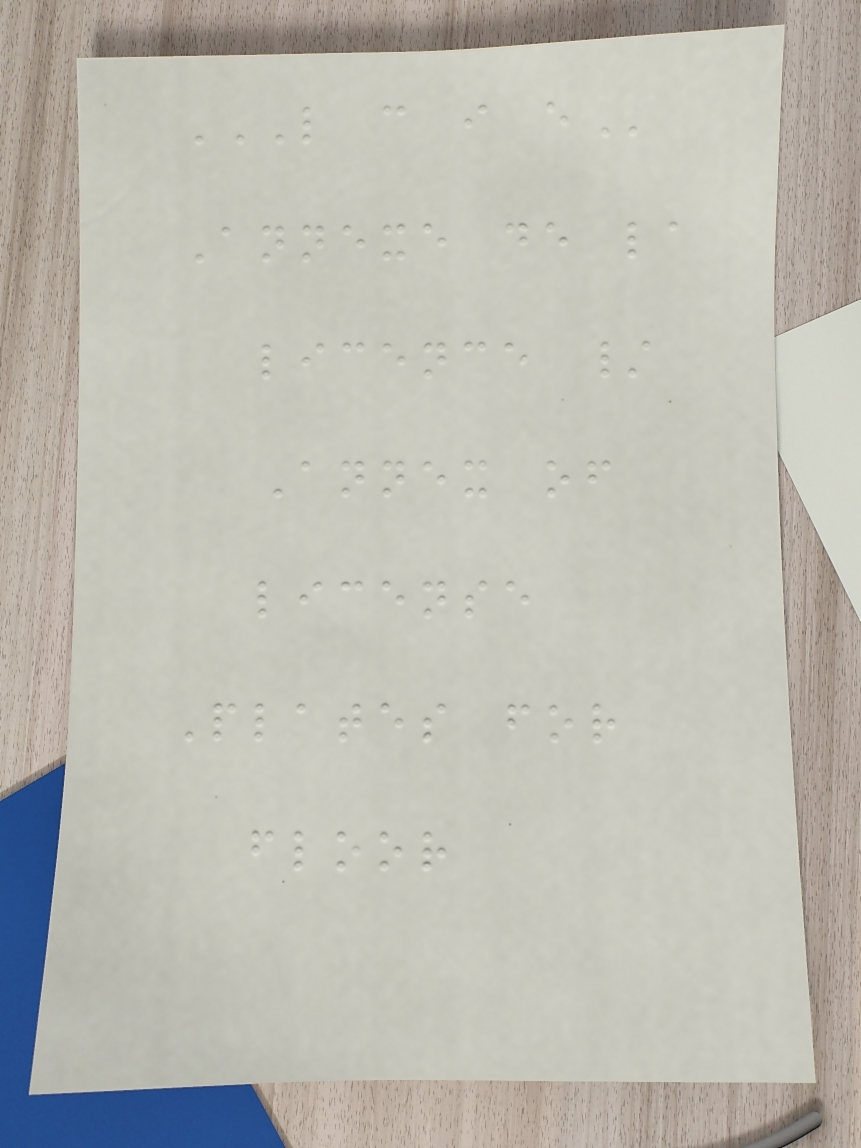L C I E
Annexe de la
licence /
Annex of
license
Plates for
floor
